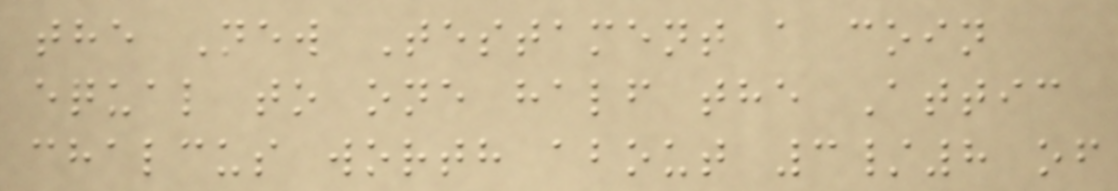the New Testament a coin
equal to one half the Attic
chalcus worth about 3/8 of
